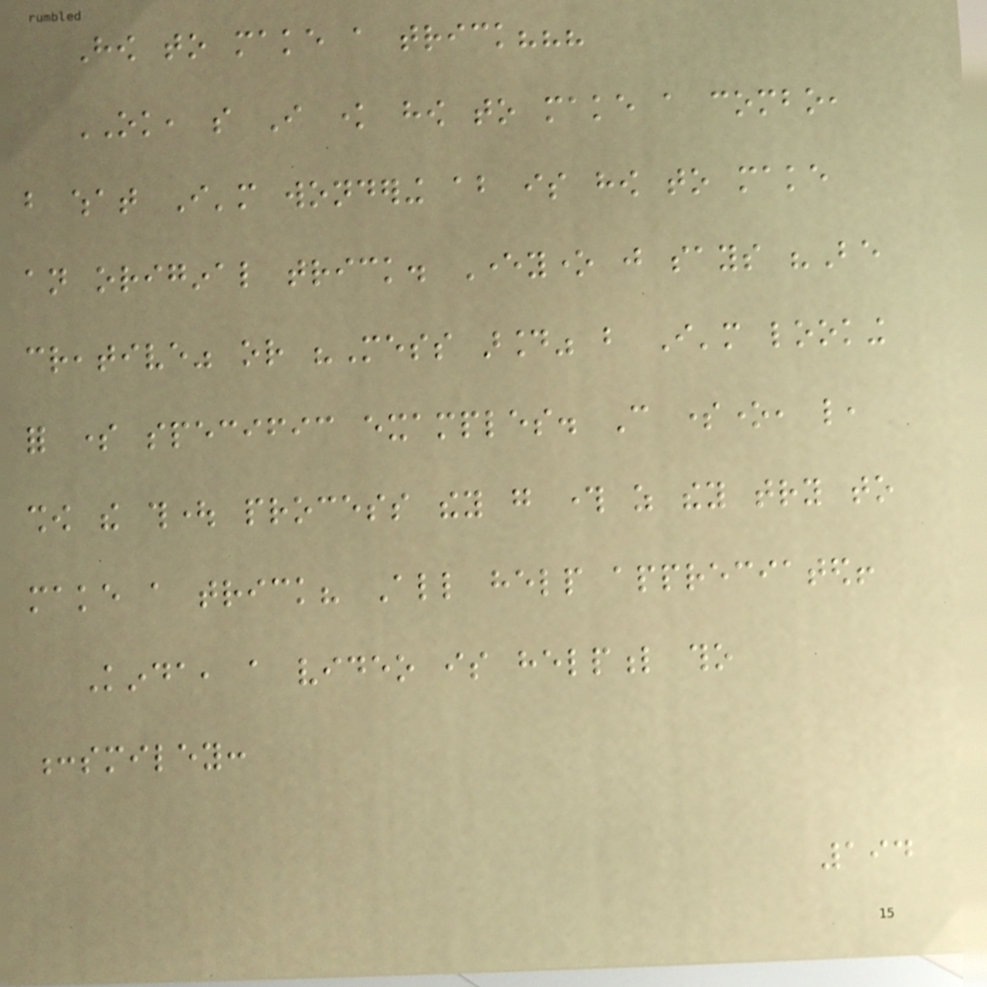How to make a trick???
OK, so I know how to make a combo,
but what I'm wondering about is how to make
an original trick. Everyone just says "Be
creative" or "Mess around" but I'm looking
for some specific examples. Can someone, like,
show the thought process they go through as they try to
make a trick? All help appreciated!
Kinda, a video is helpful tho
:smiley:
194
